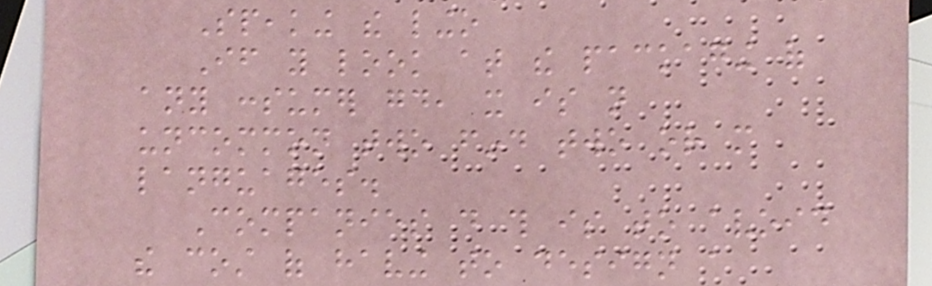Speaking the lingo
If you look at the packaging of
any consumer good, it is not
uncommon two find two or more
languages.
Companies do this is to avoid
the cost of having to design a
